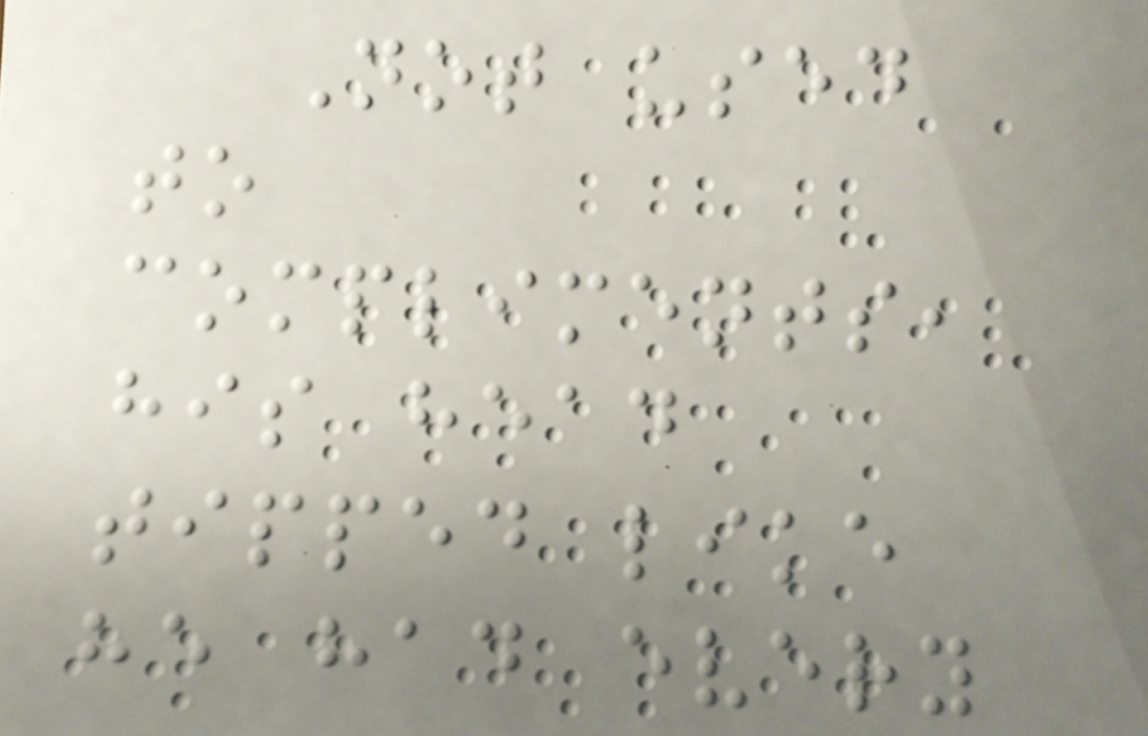Not used
to
compliments,
his head
tipped like
he had every
